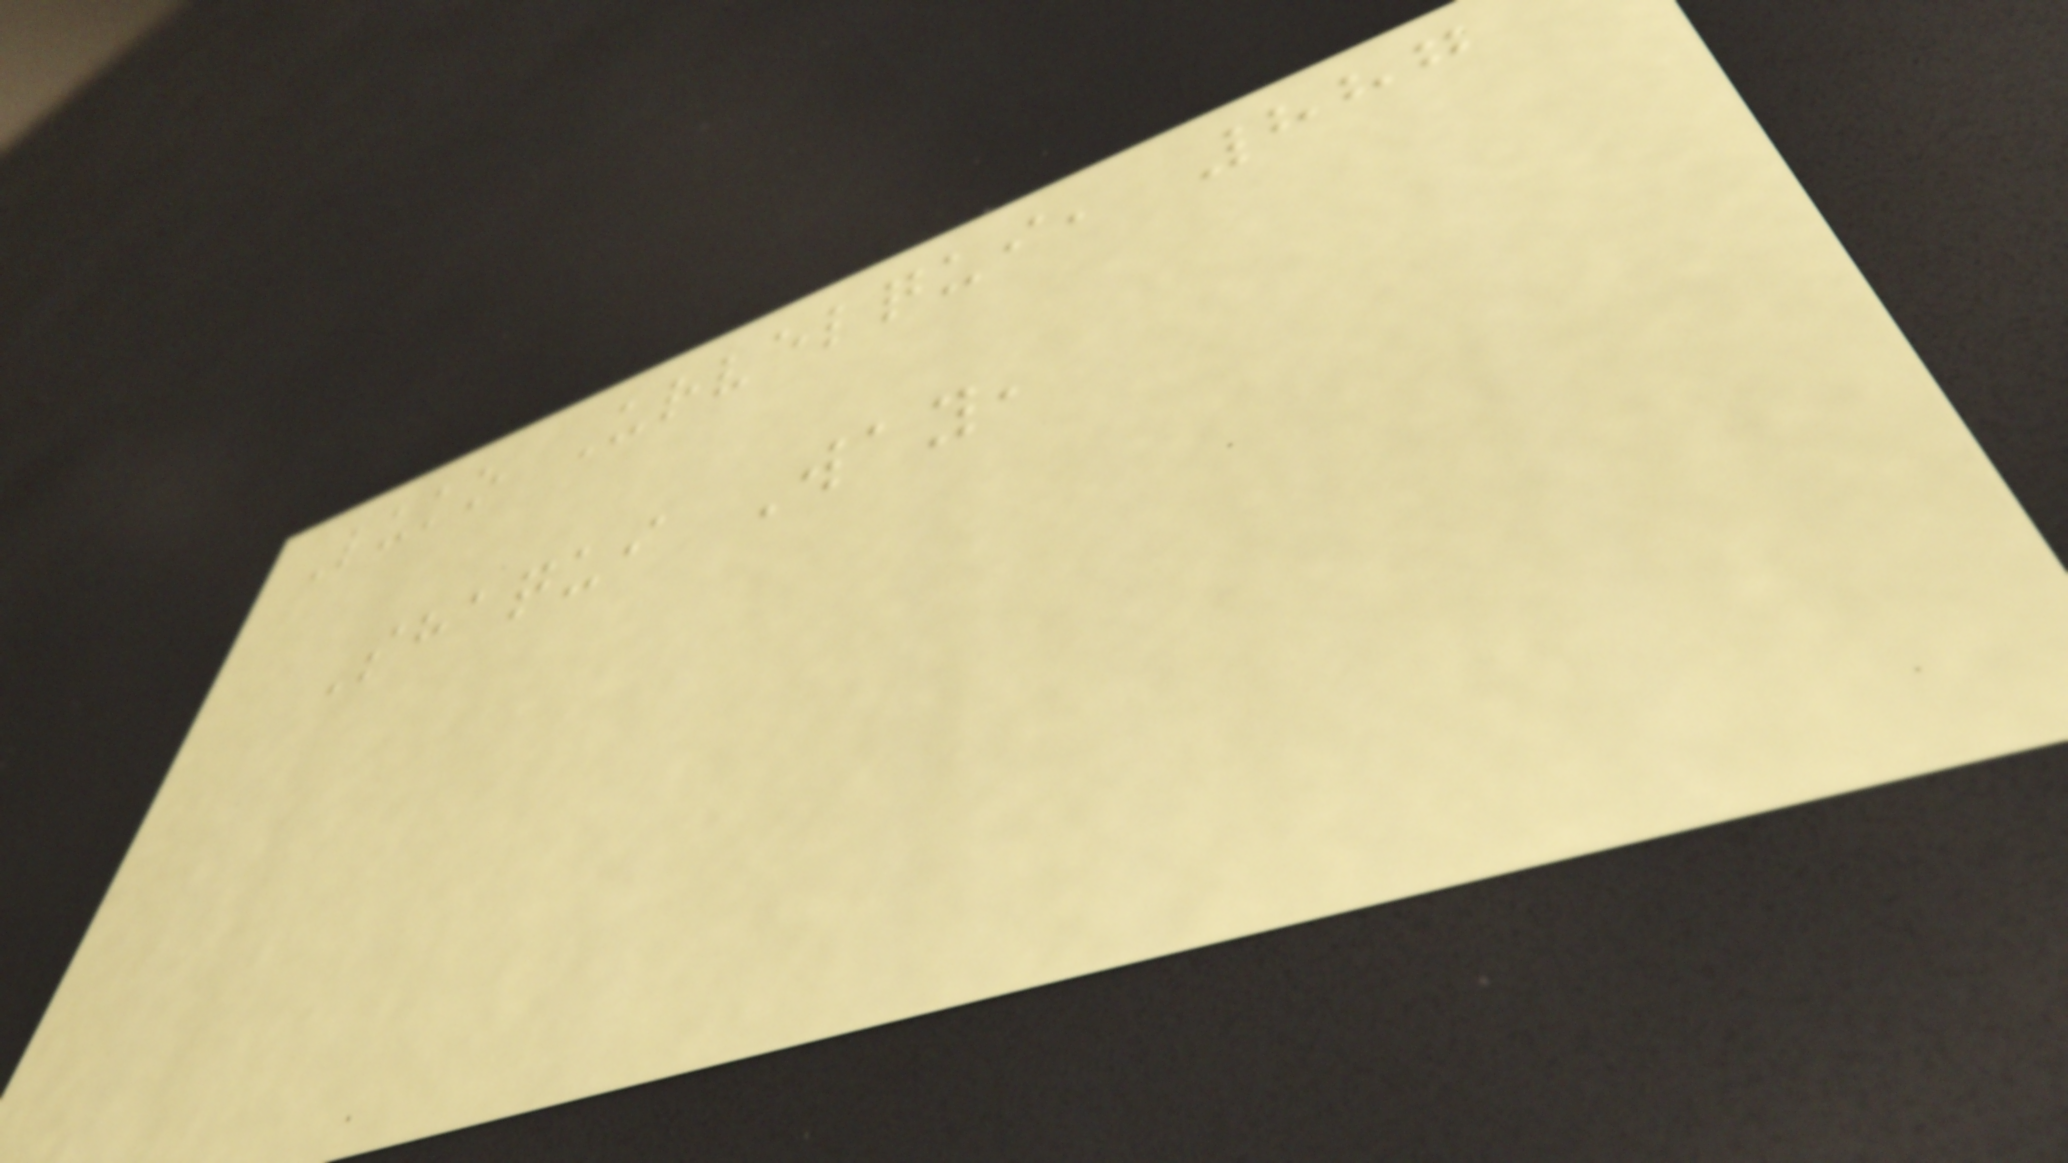Luko Urvelqui, 887
Shaqui Way,
